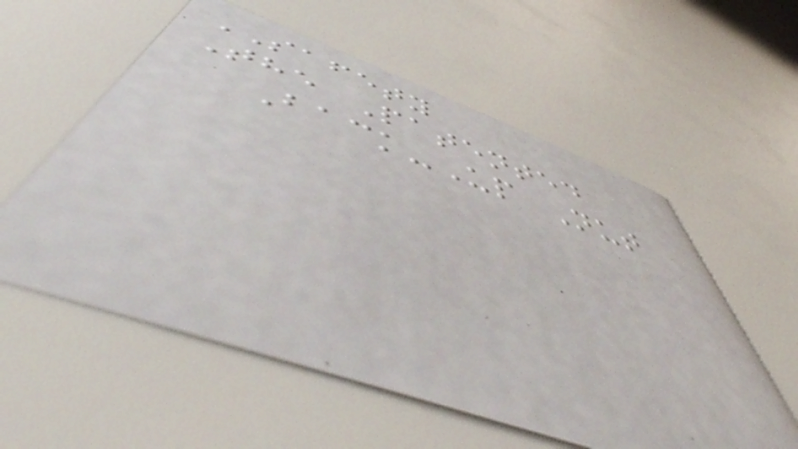SAFETY
The Patented
Back-Up Nut
